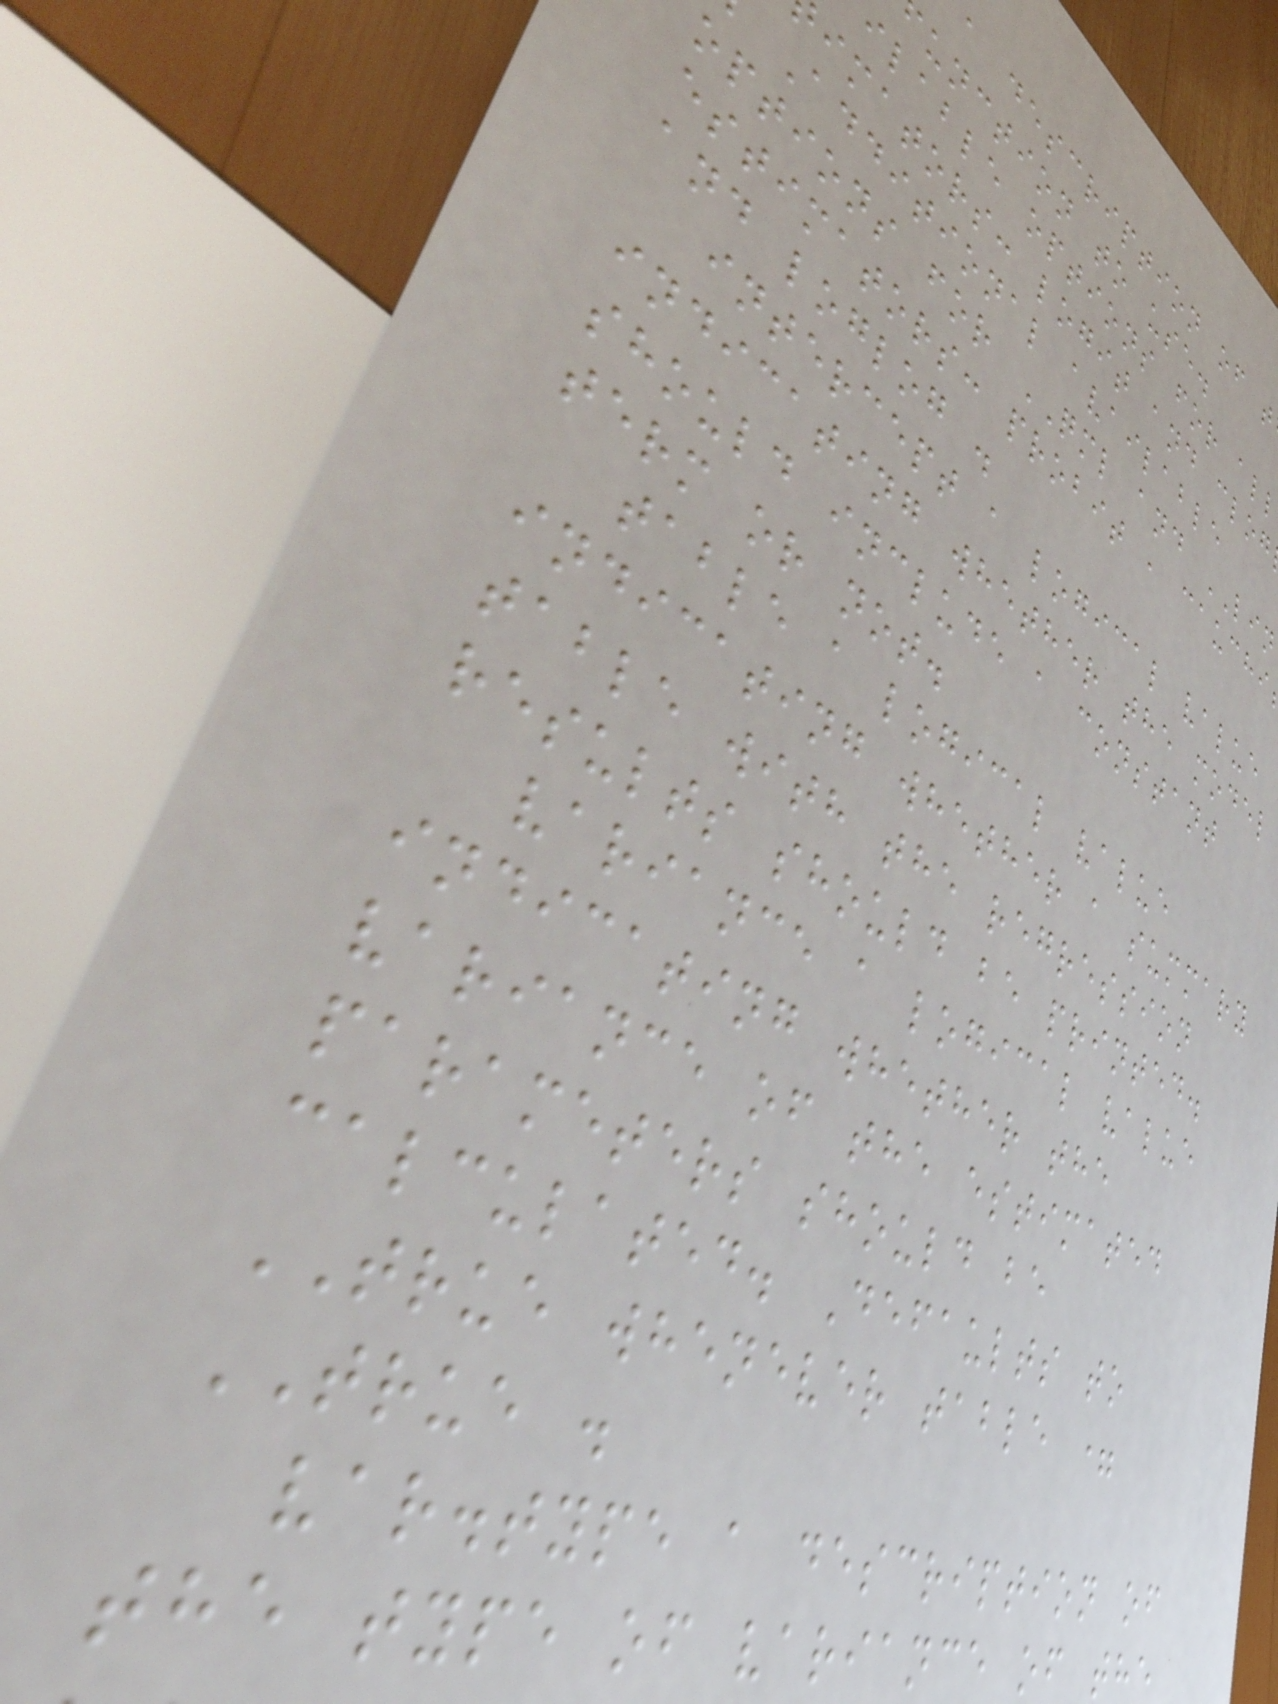a description of t
unction to use.
ilable options for all
imators: logit and clog
Additional available
options for QML and LIN
estimators: probit , cauchi
and loglog .
intercept a logical value
indicating whether the model
should include a constant
term or not.
table a logical value
indicating whether a summary
table with the regression
results should be printed.
variance a logical value
indicating whether the
variance of the estimated
parameters should be
calculated. Defaults to
TRUE whenever table =
TRUE .
var.type a description of
the type of variance of the
